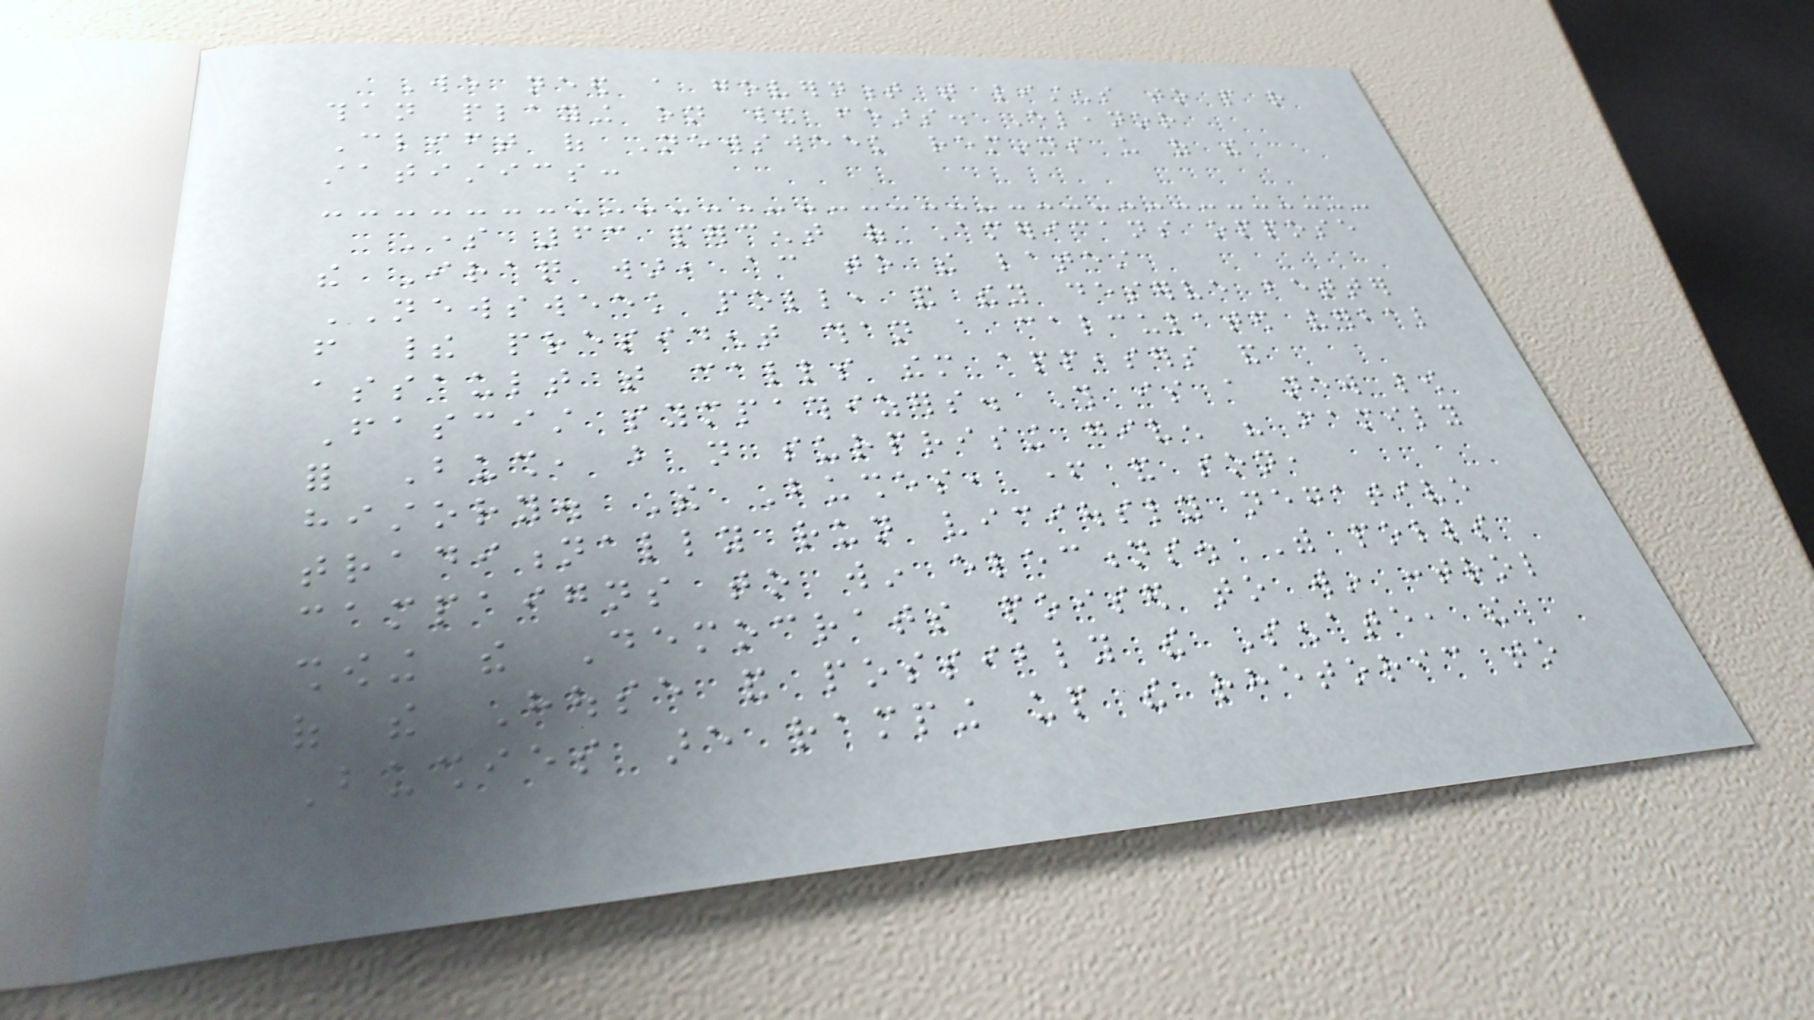We need a government that listens to people rather
than playing on their fears. Eleanor
Clift of Newsweek reminds us of the
statistics:
Some 63 percent of Americans oppose
the Iraq war, according to the latest
NEWSWEEK poll, and they deserve better
from their president than a calculated verbal
assault that calls them appeasers and
Fascist sympathizers. This is a new low
for Bush, but not surprising given his family
history. The Bushes, father and son,
traditionally run viciously negative
campaigns to win elections. With polls
showing the Democrats poised to win control
of the House and possibly the Senate, the
Bushies are ramping up the rhetoric to
